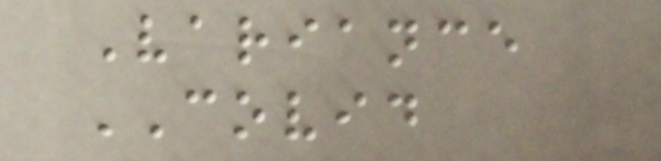Variance
COVID
